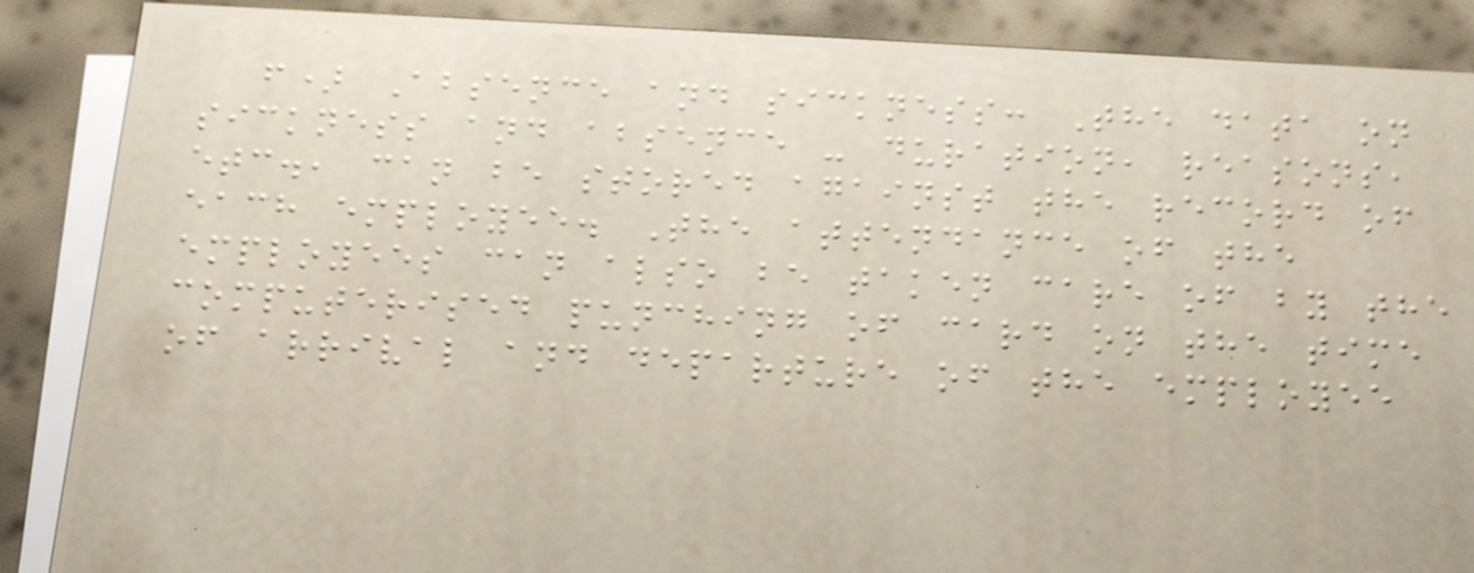f) Absence and sickness: The data on
sickness and absence - duration, reasons,
etc., can be stored against the record of
each employee. The attendance of the
employees can also be taken care of by the
computerised punching of card on the time
of arrival and departure of the employee
